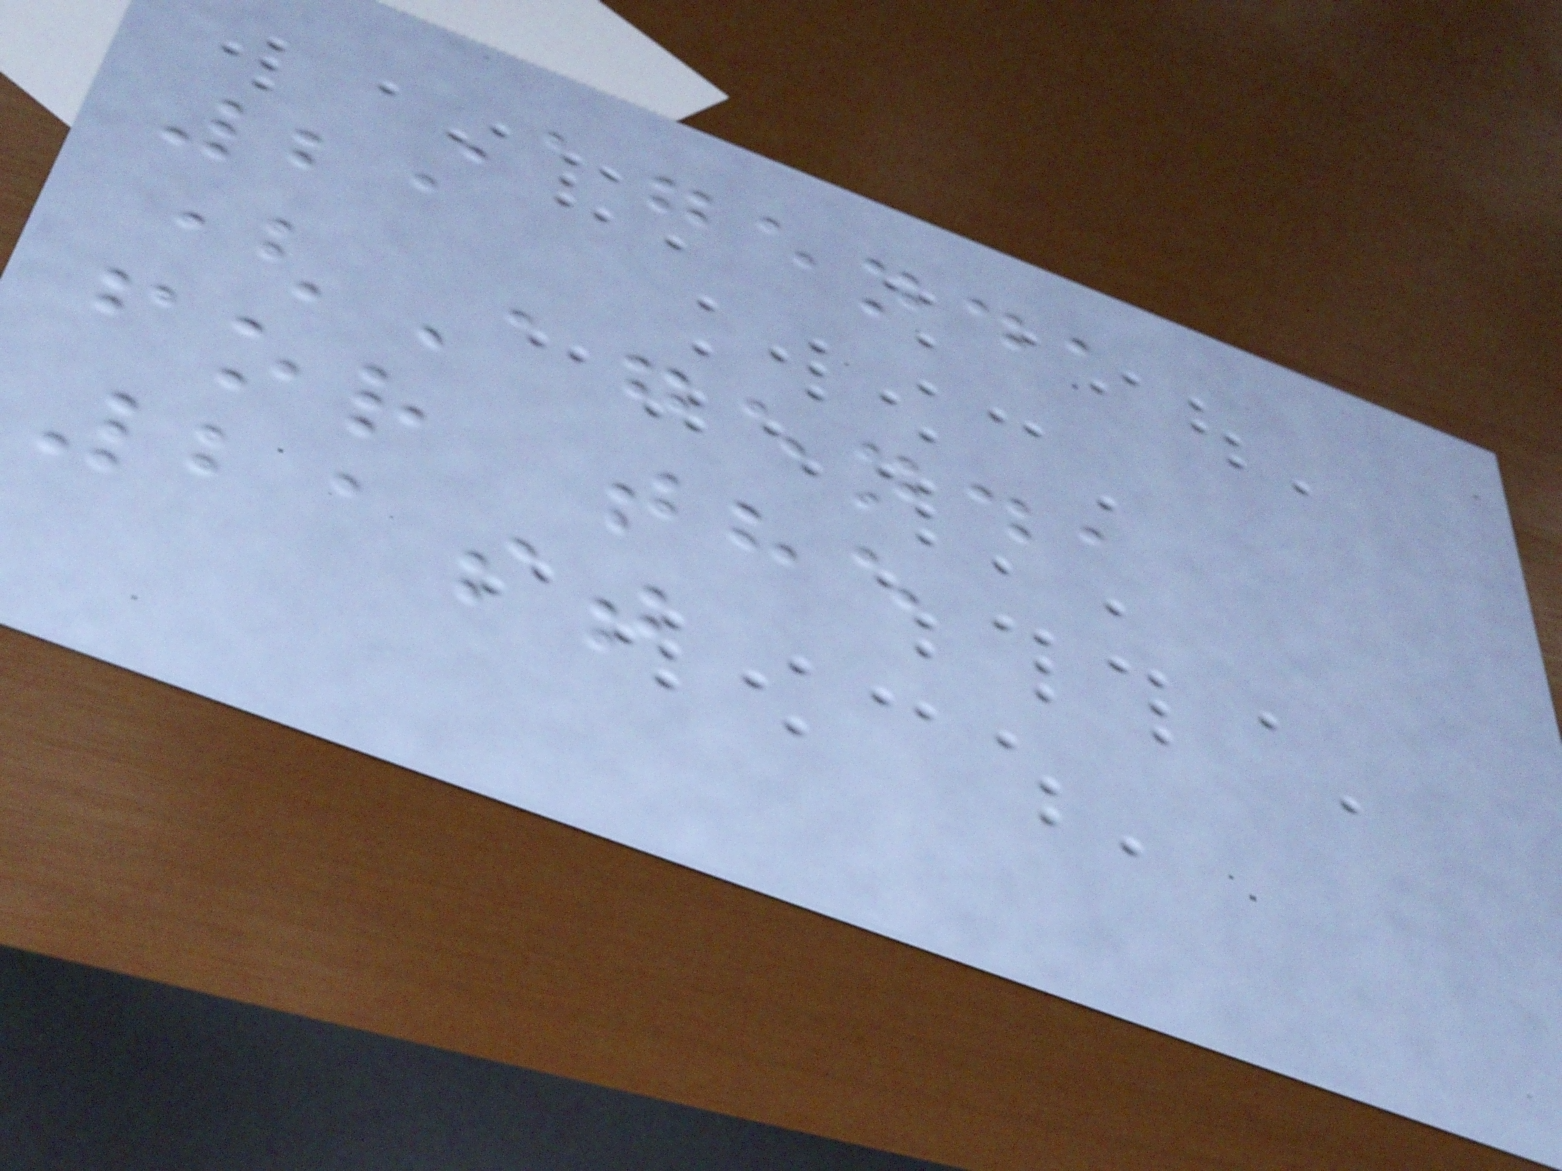Agenda
21
(Agenda
for the
21st
